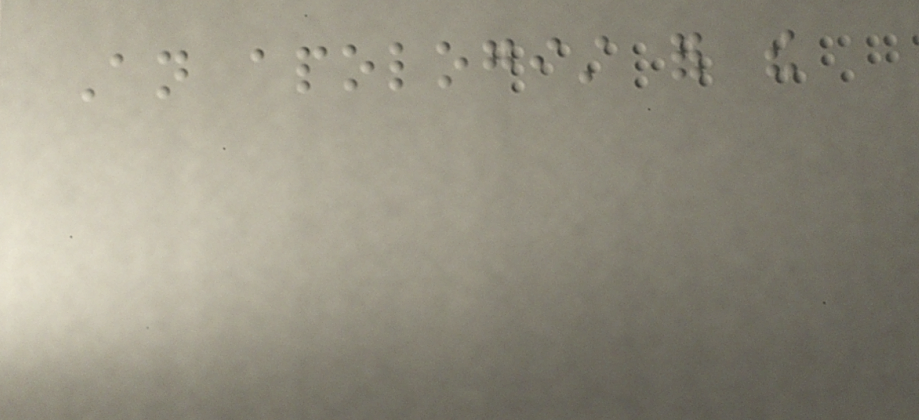An apologist for the
